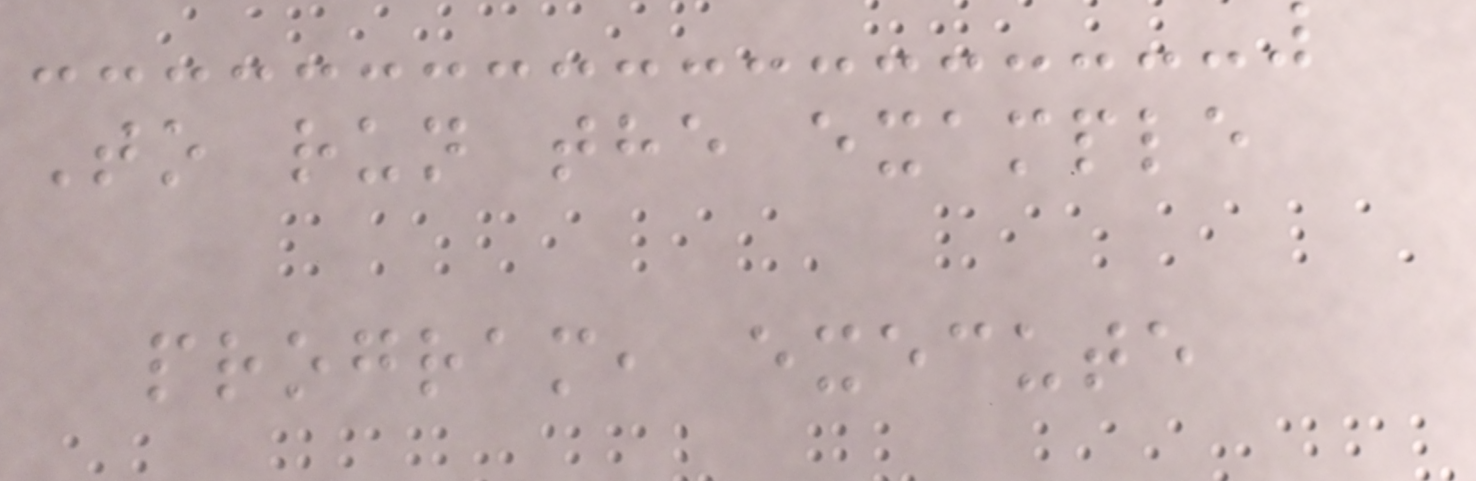To run the example
program, execute
